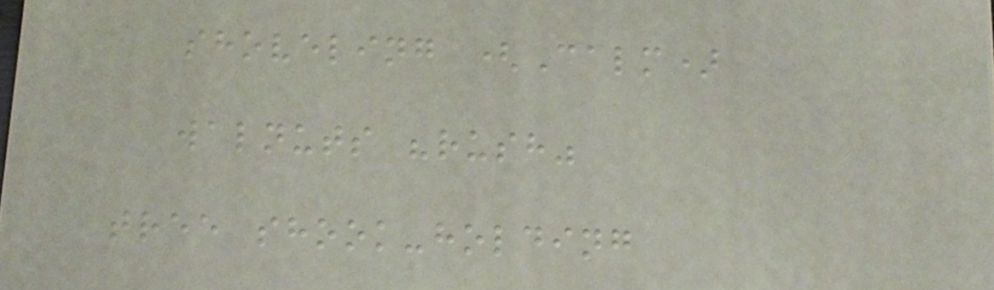shoveling (Calm)
walnuts "rush"
tree shook-holding
